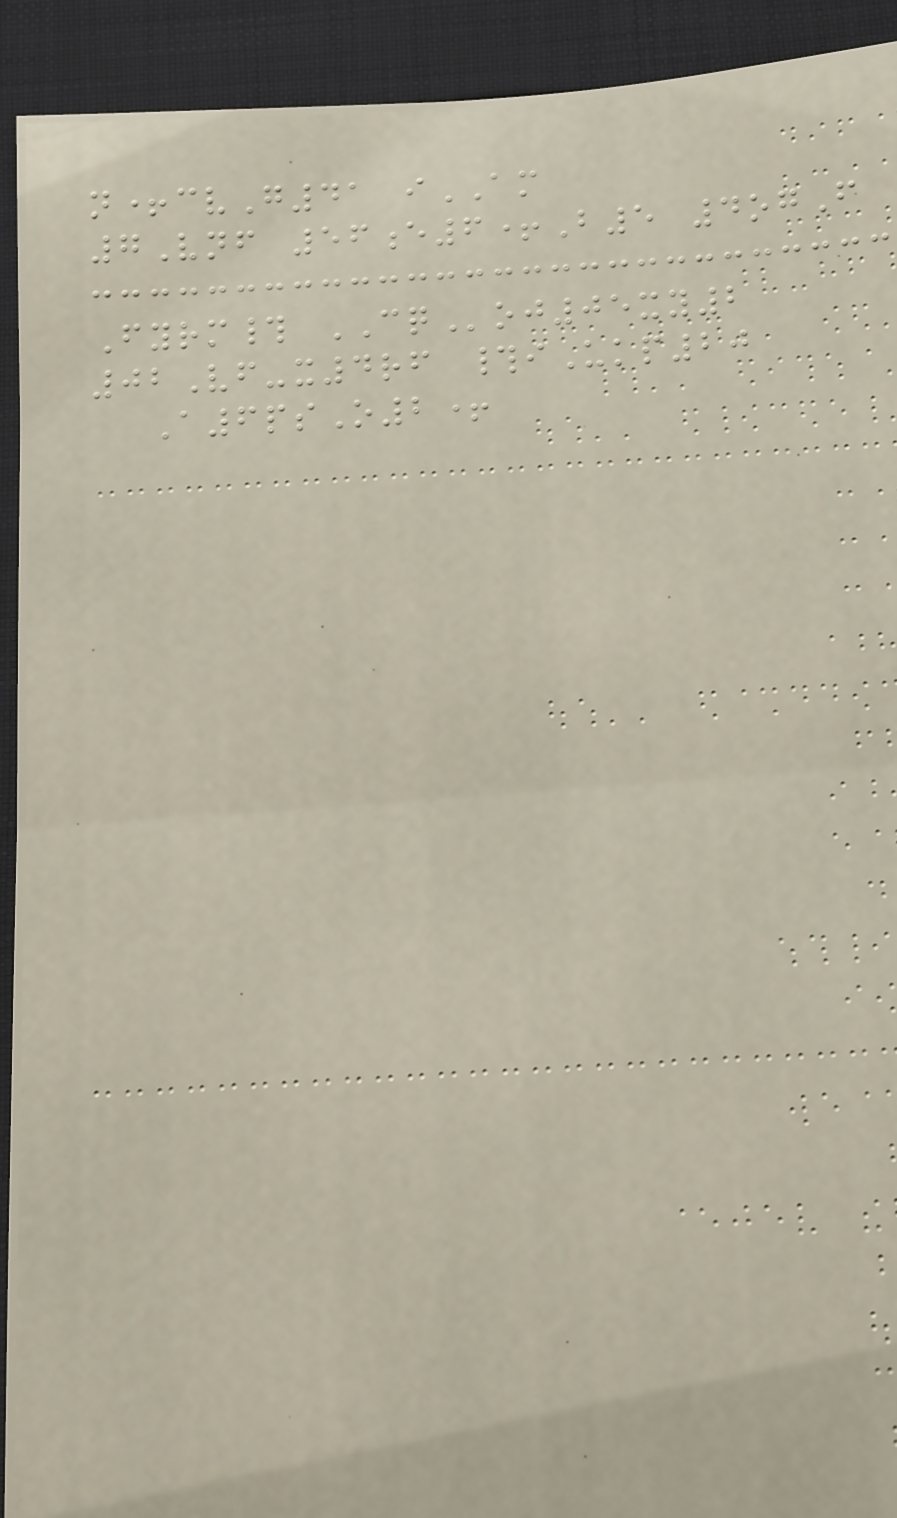n+cvG41 iAM
7Vnf 56e6+B5 4ogF
Fyrm# CQoj05xy2
02Vf-x4rf #iUkp20
A6psO2+
